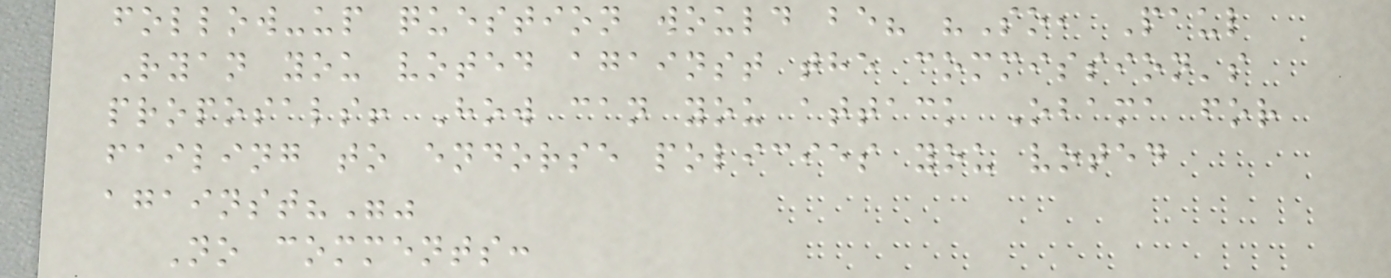follow-up question would be? "So, Paul
Ryan you voted against the commission's
proposals! How can you attack Obama for
failing to endorse policies you voted
against?""
No comments:
